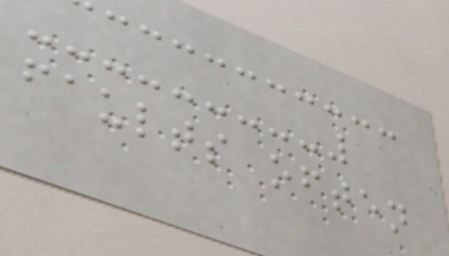faults often
